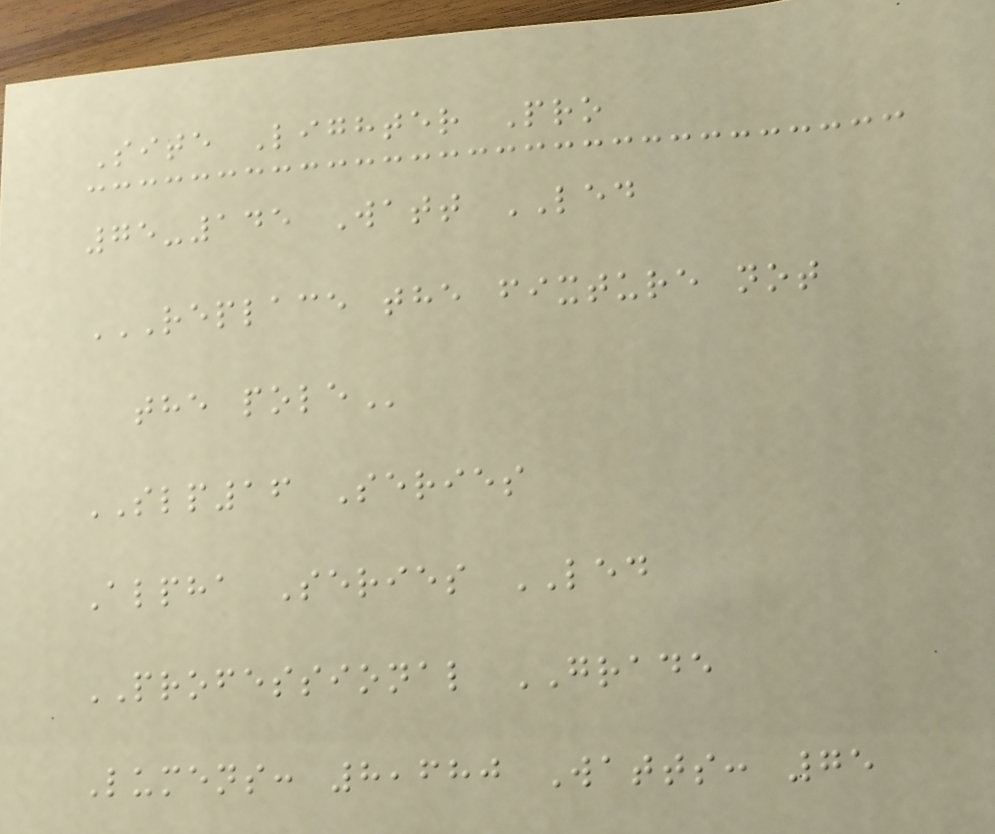Site Lighter Pro
75-145 Watt LED
REPLACE THE FIXTURE NOT
THE POLE
SLP16 Series
Alpha Series LED
PROFESSIONAL GRADE
Lumens: 8,680 Watts: 75
